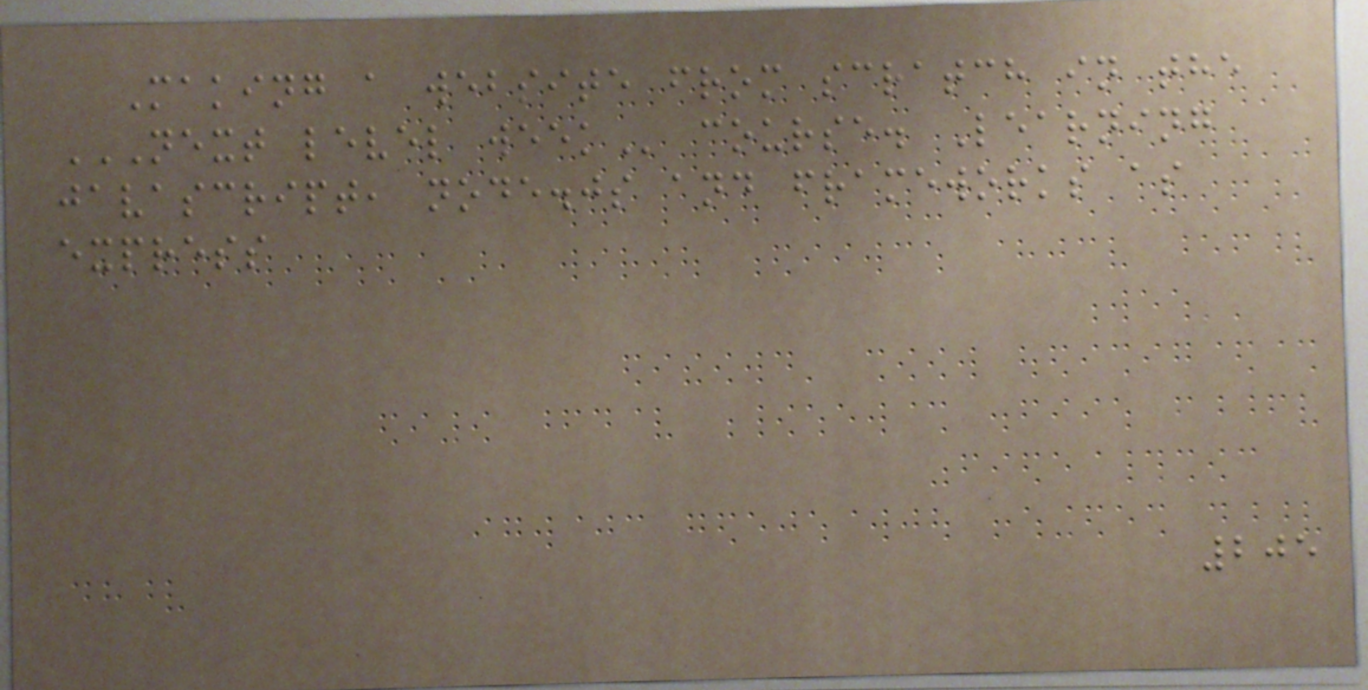Making a website from scratch in the
NEXT LEVEL WEEK course. Learning
javascript, node.js and frameworks as
express
205
